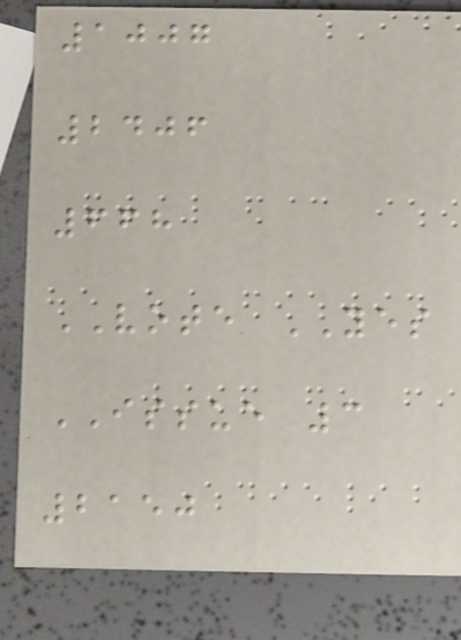1007
2406
668
VOTE YES
ISSUE 3
2150
